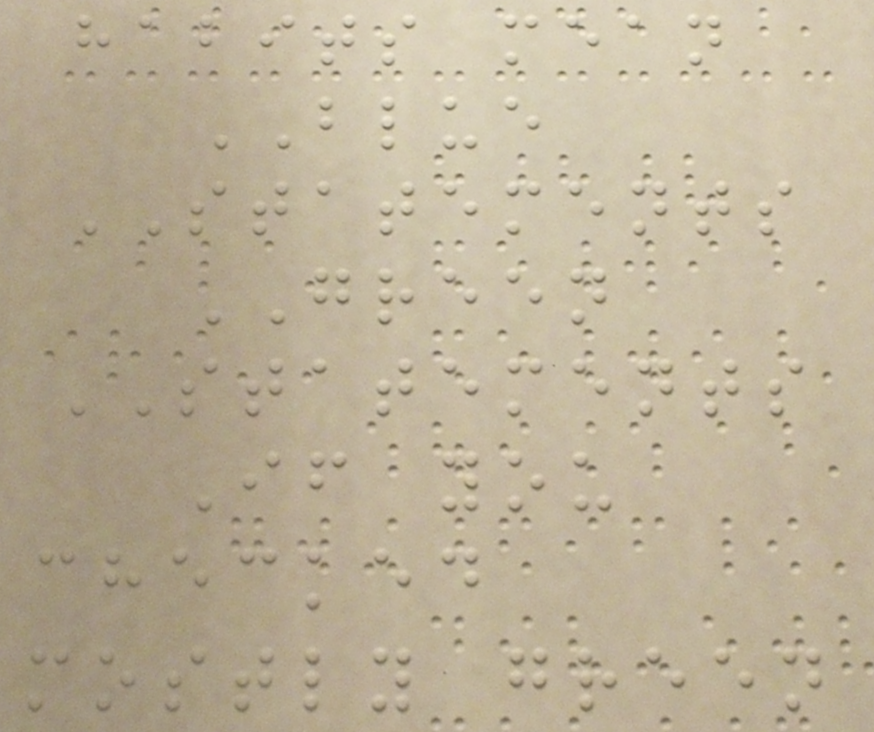habits mean
BLUE
STATEMENTS
GREEN
STATEMENTS
If you
checked
mostly green
